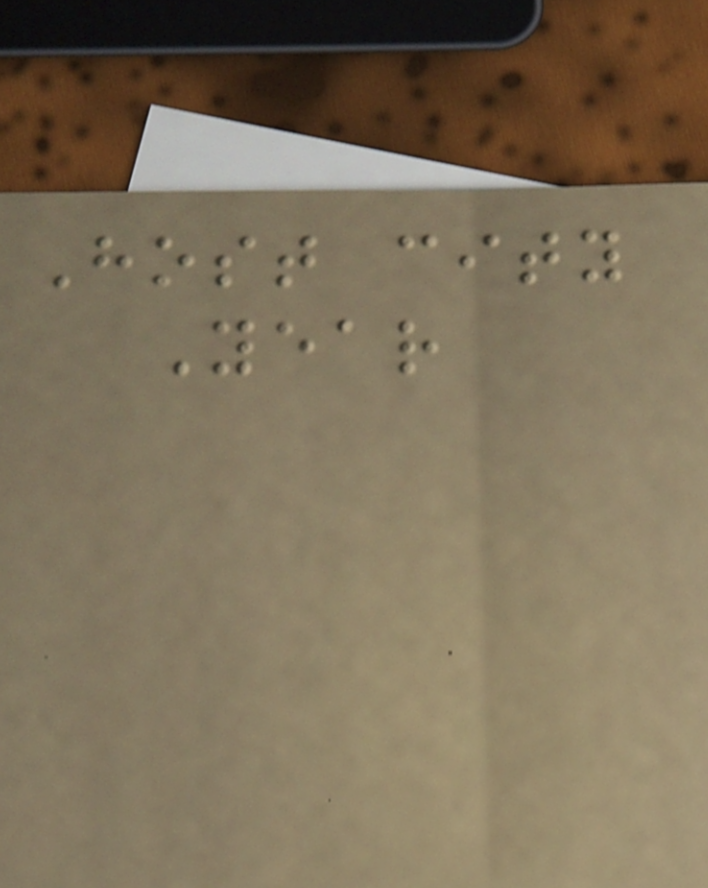Host city
Year
